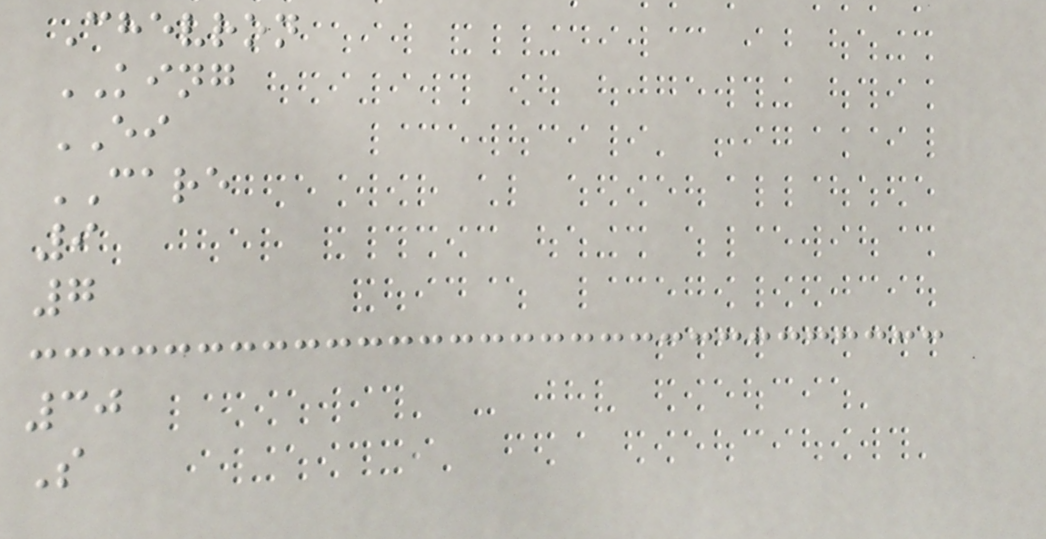Chevron
KING
EI
CARE
9
7
30
S
